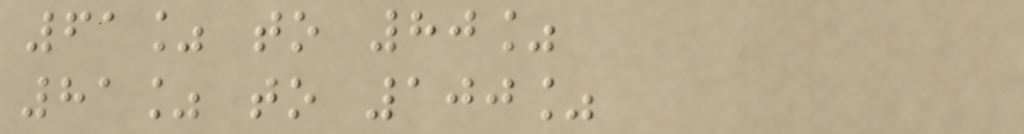61% to 80%
81% to 100%
